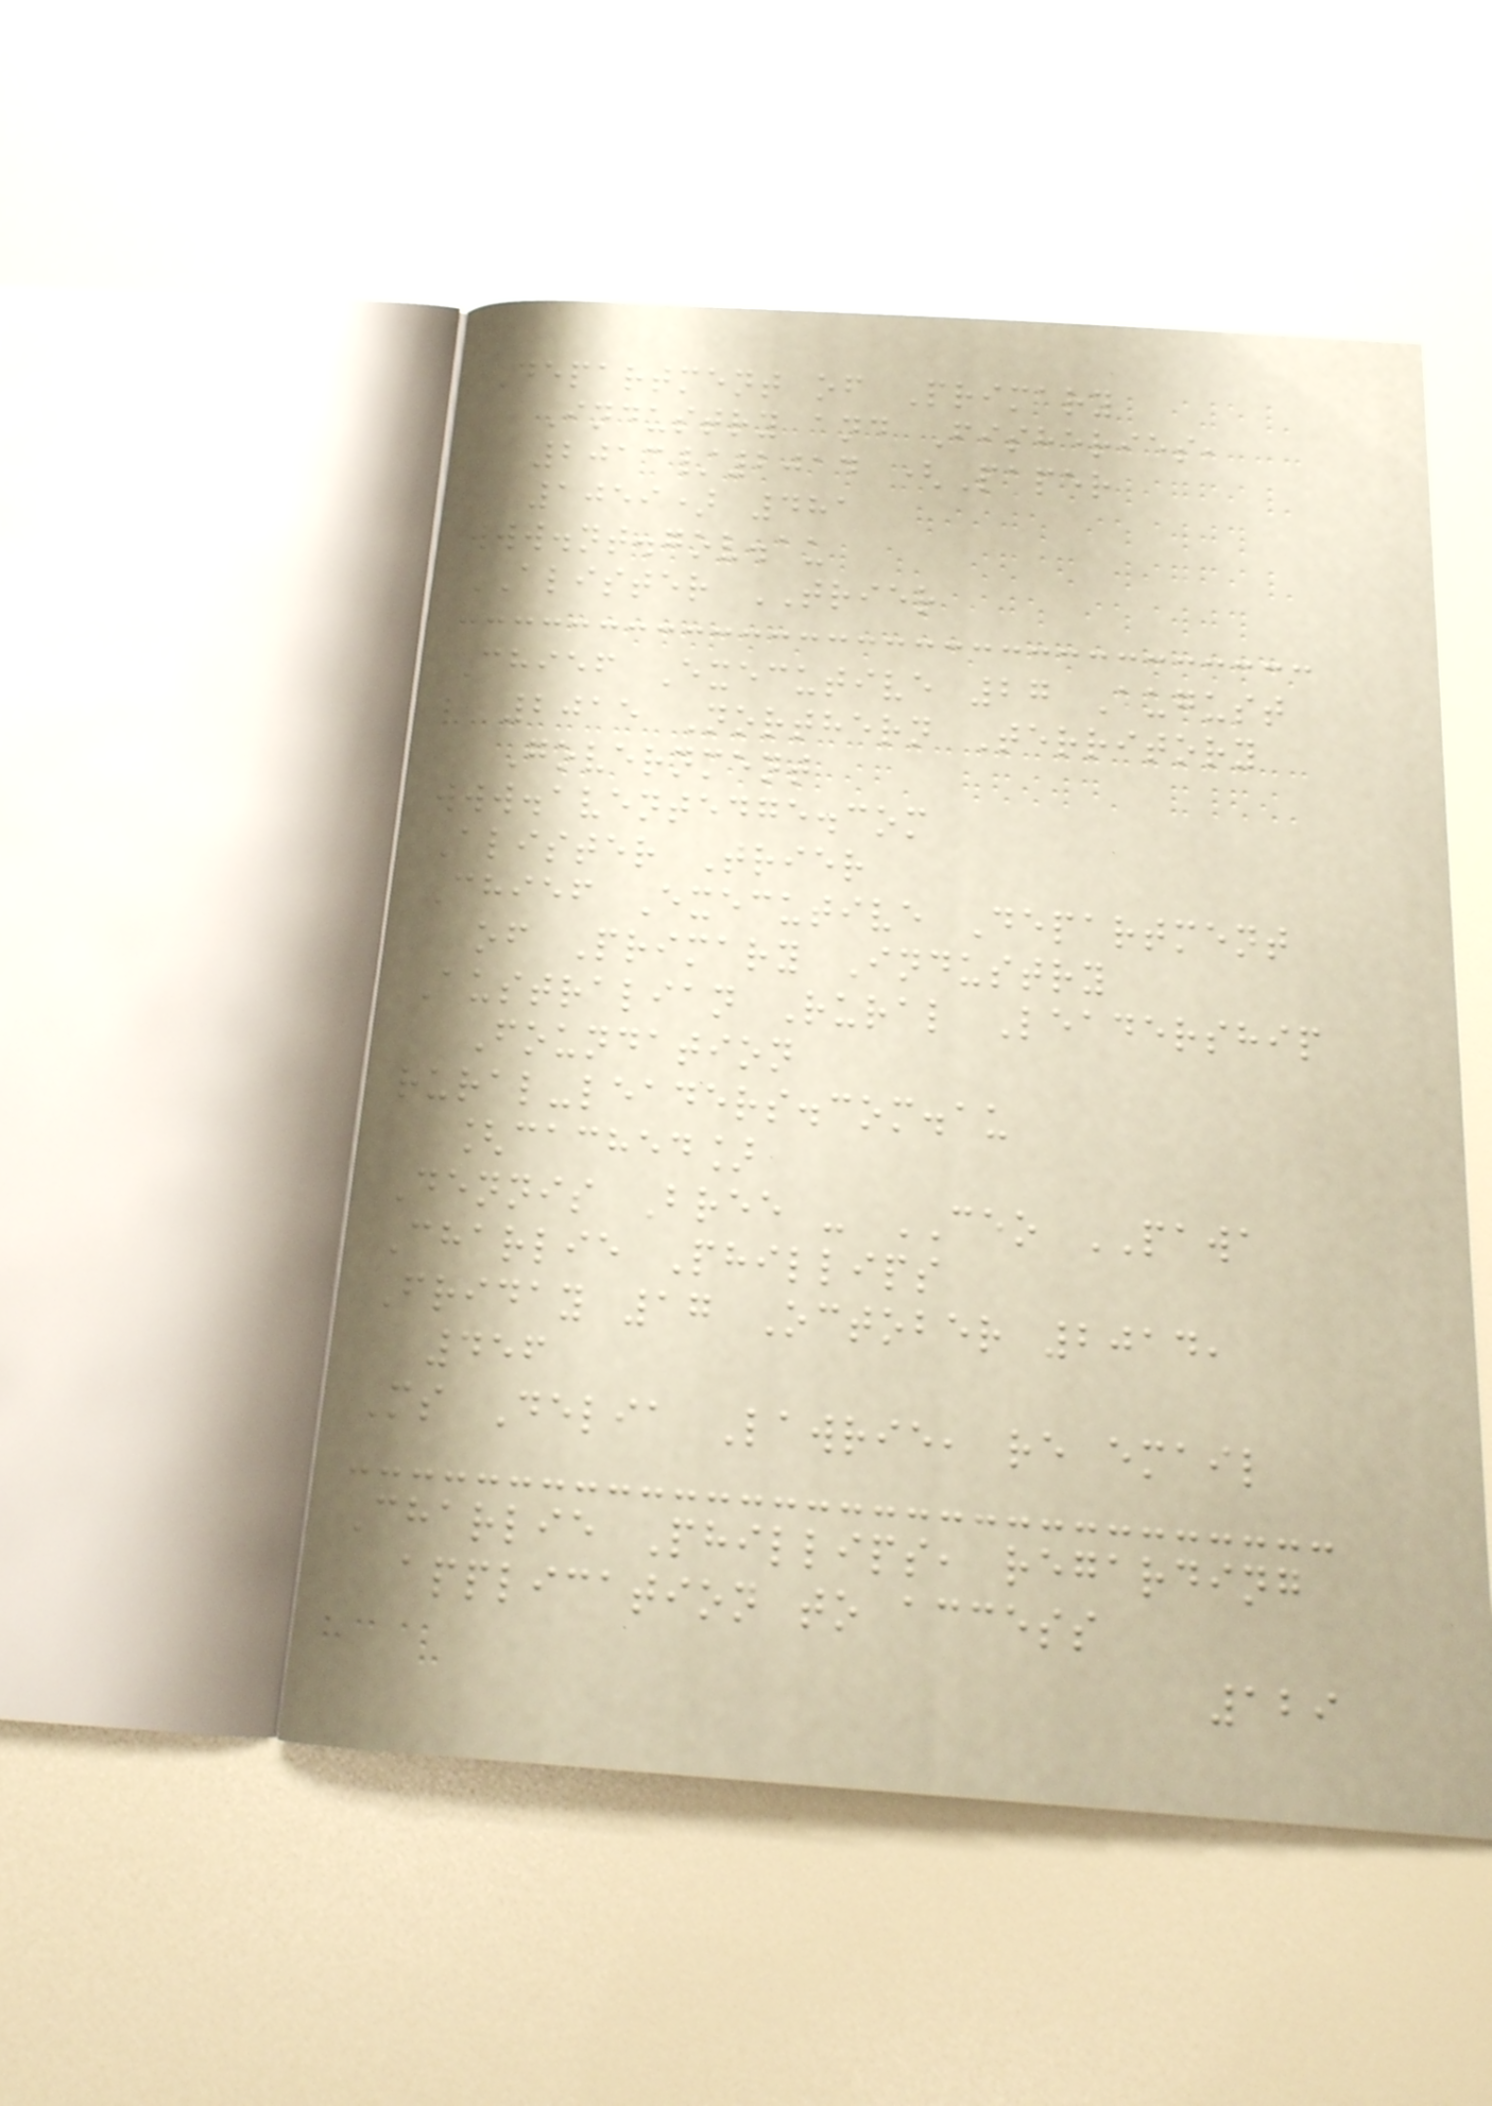Department of Primary
Industry and Fisheries,
2013/2014 (Paper
1059) 481
www.nt.gov.au
ALISTER TRIER
Chief Executive 27 August
2015 Northern Territory
Government
www.aventedge.com
Alister Trier
Chief Executive Department
of Primary Industry
Australian Rural Leadership
Foundation
rural-leaders.com.au
[cached]
Dennis Bree - CEO PAWA
Charlie Phillips
Friday 17 October 2014,
456
Ms Delia Lawrie, re email
Charlie Phillips, regarding
application to access
129
